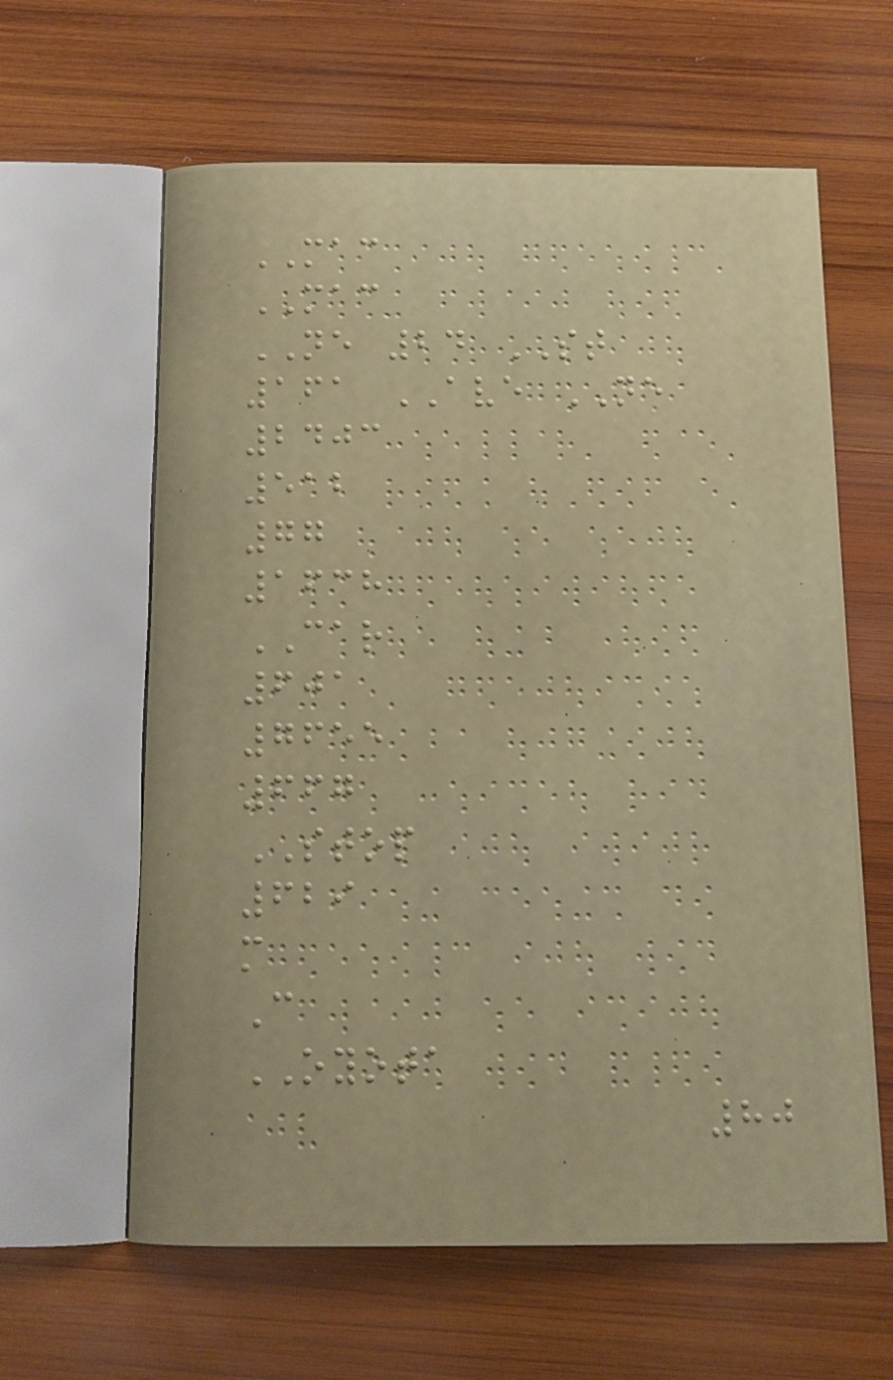MAC
MAC
NE 24 ST
161 AVE NE
2403
512
77
1638
CAR
601
7655
667
STOP
629
m
C
OYOTA
80
